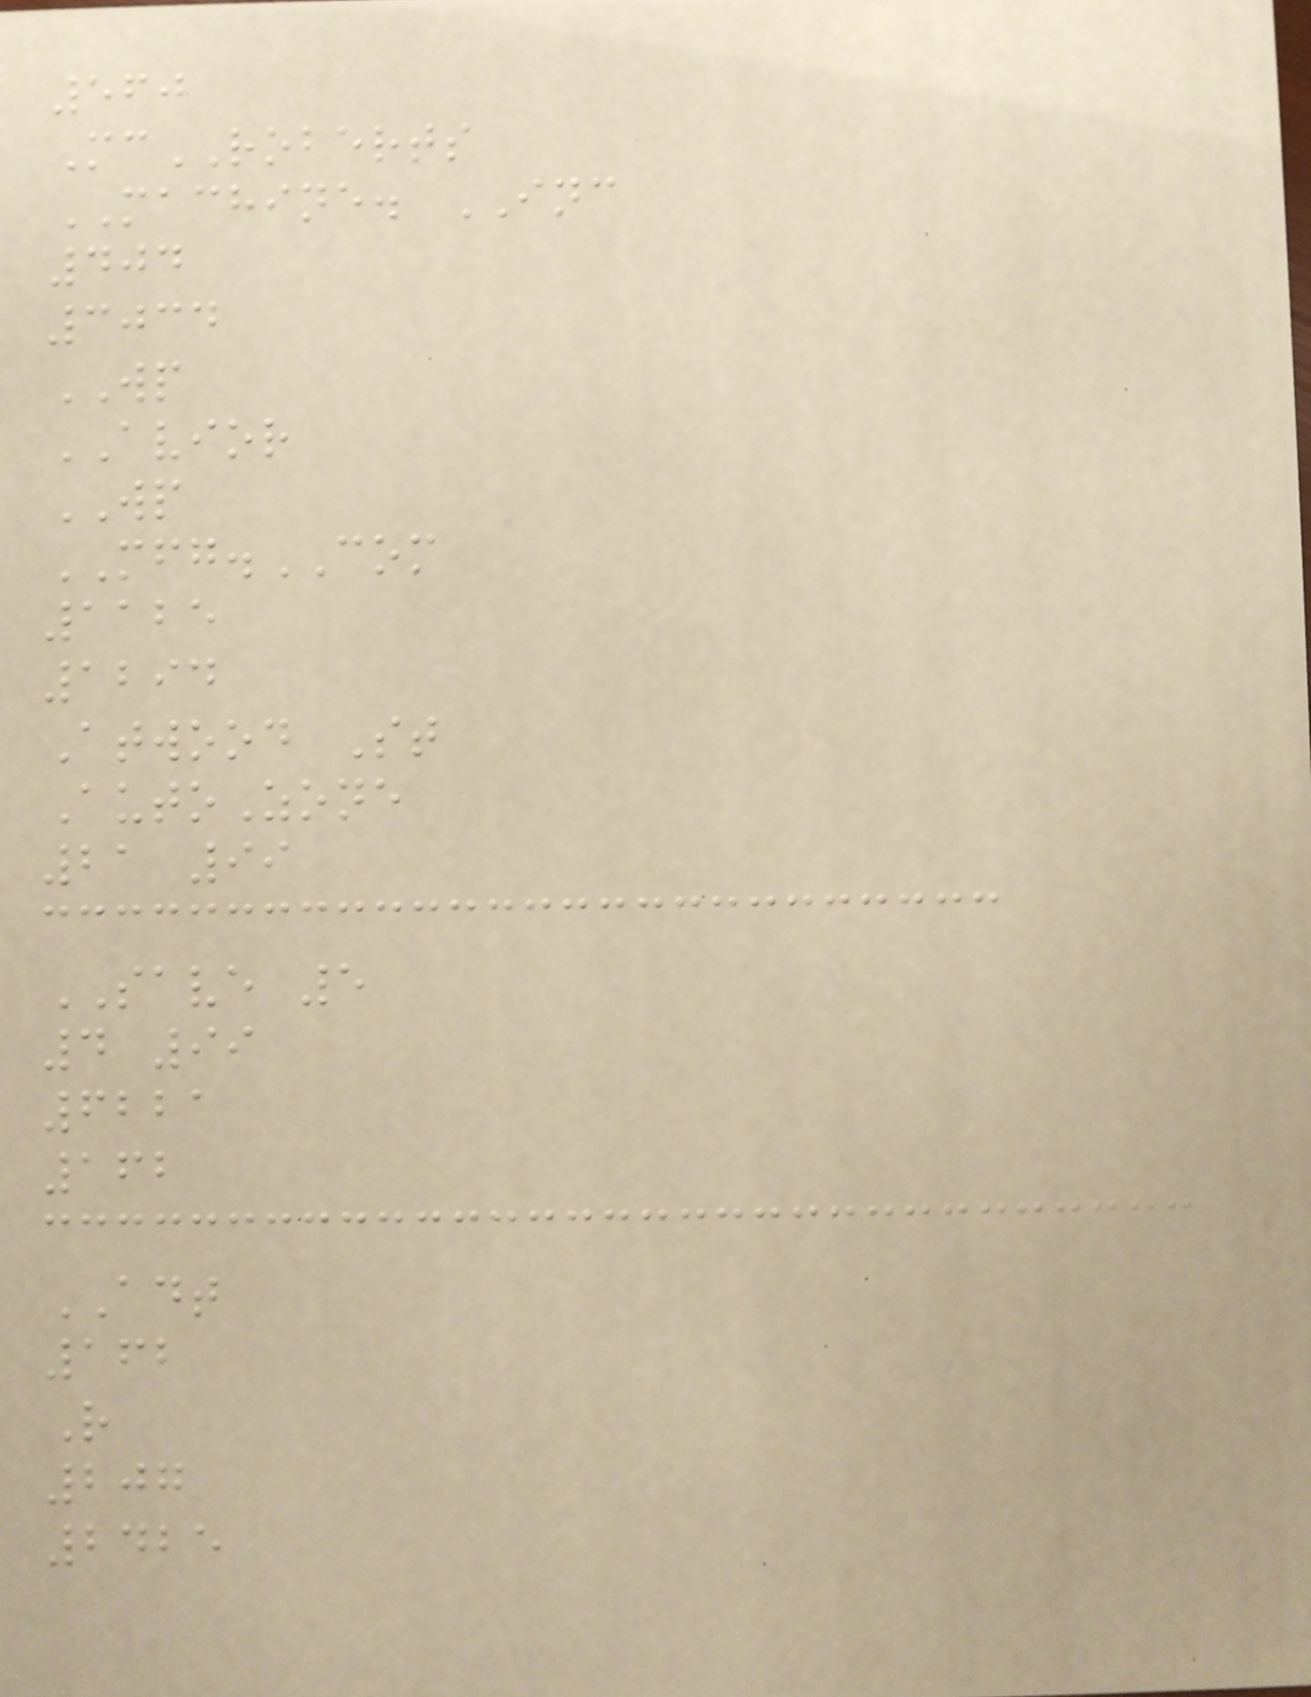560
McROBERTS
MACHINE. INC
404
3034
WP
AVIOR
WP
MFG.COM
1125
1294
Atwood St
AutoZone
21 99
SAVE 5
4 99
6221
162
ADT
162
R
207
2425
